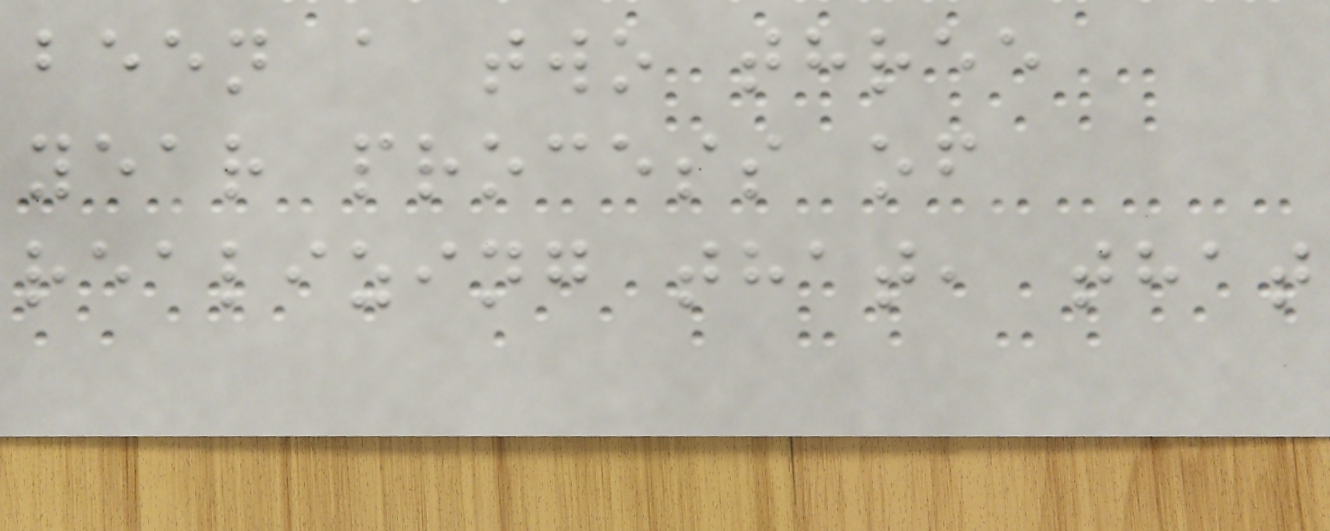been a two three
year process of
realizing that, that
